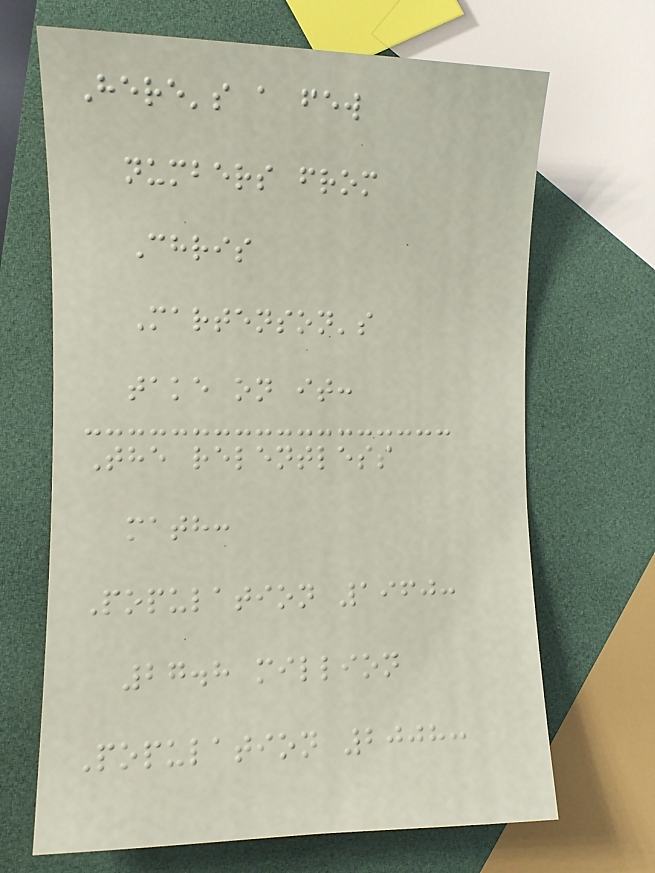Here's a few
numbers from
Chris
Martenson's
take on it:
The relentless
math:
Population 1960:
27.8 million
Population 2008:
